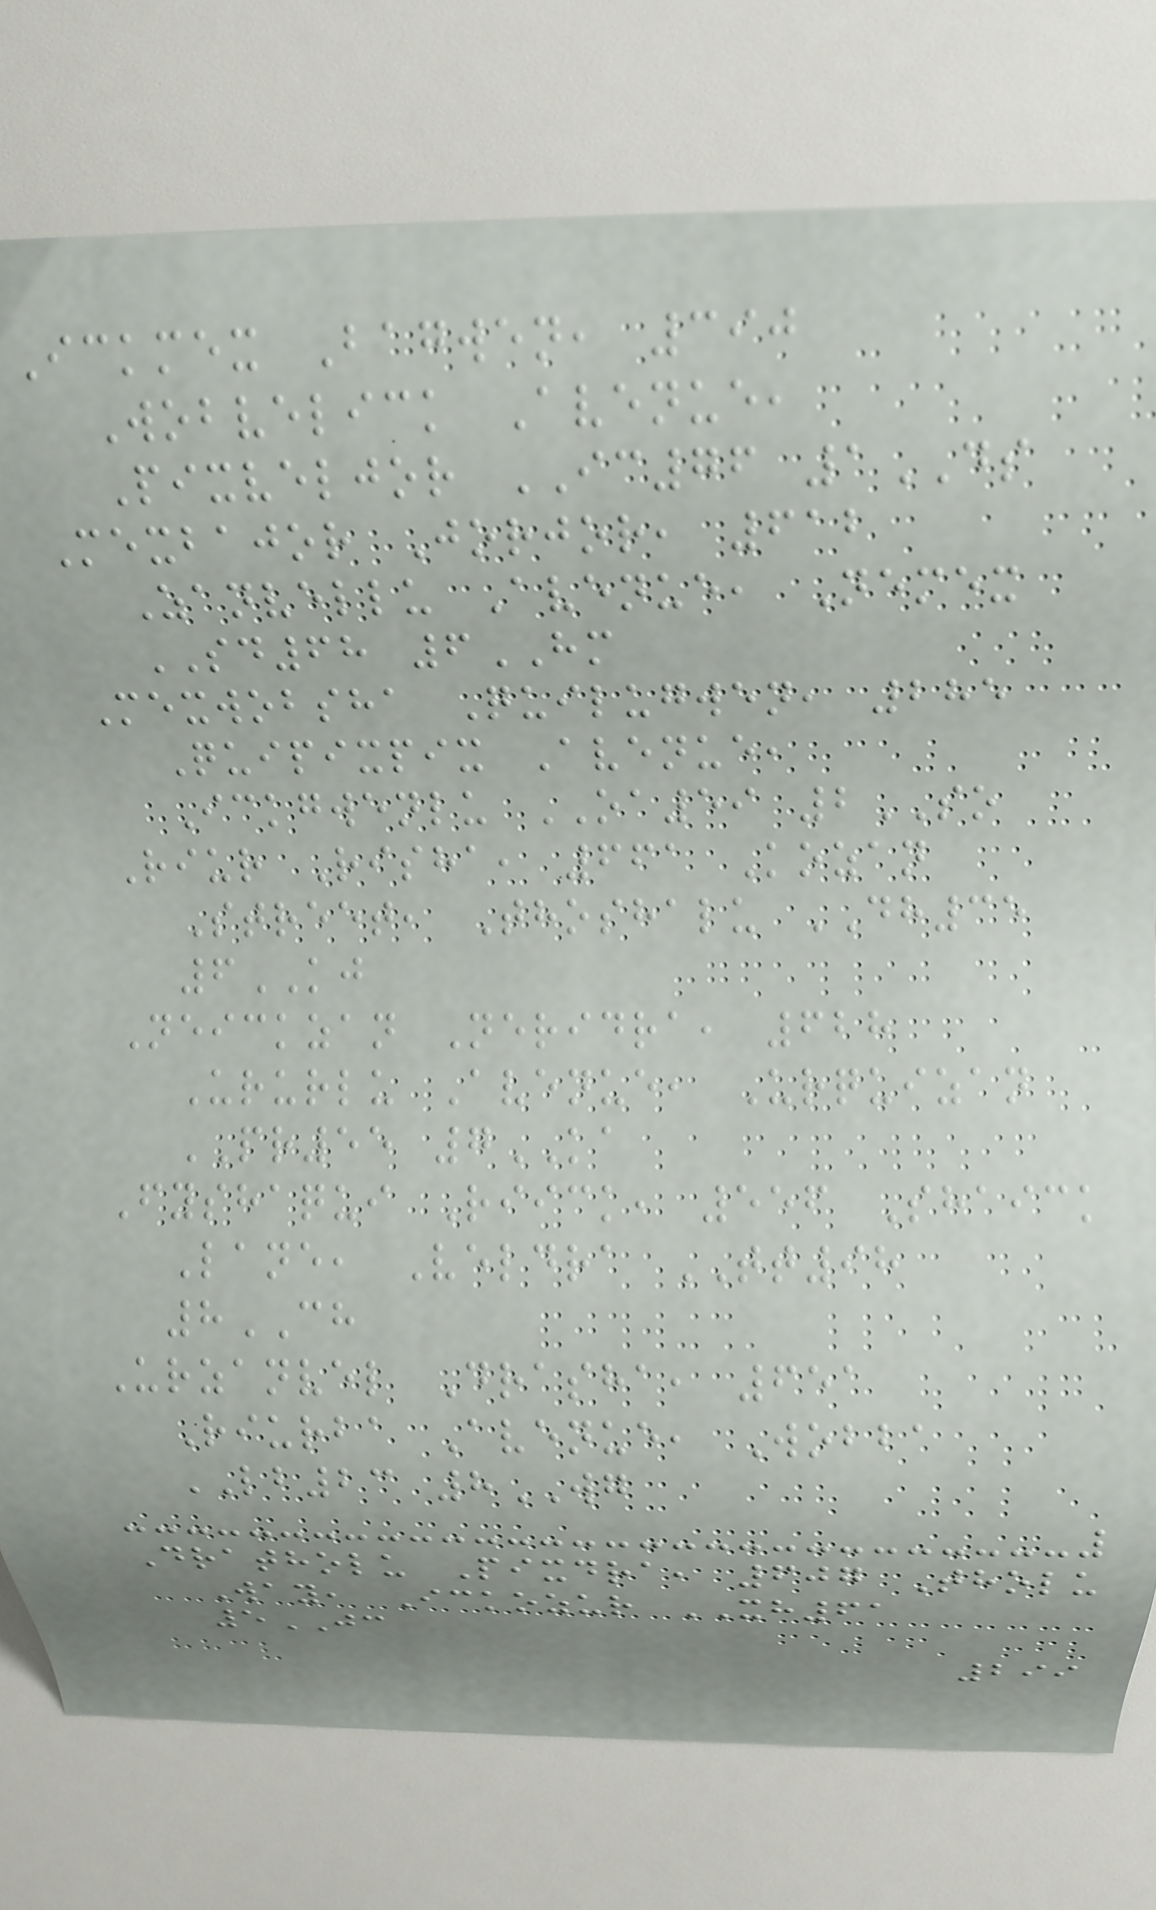Ickmex Bagwen, 390
Wobvelick Avenue,
Pixveljor IC76 1DS
Mexbajor Jorjor, 612
Zanvellu Avenue, Nemex
SD68 6HM
Mexwobsha Quilugwen, 285
Quipixpix Avenue,
Ickgwenlu OA59 2SO
Riur Risha, 661 Kozan
Street, Thoshalu DH35
6KJ
Neickzan Neridra, 628
Ururlu Avenue, Urquizan
PR55 7KA
Fyshaqui Riick, 556 Shaick
Lane, Veldra TT98
8CH
Urzanvel Drasha, 651
Riurba Avenue, Wobba
LB23 8WG
Dratholu Pixdra, 607 Tholu
Way, Ickozur XH61
5JC
299
